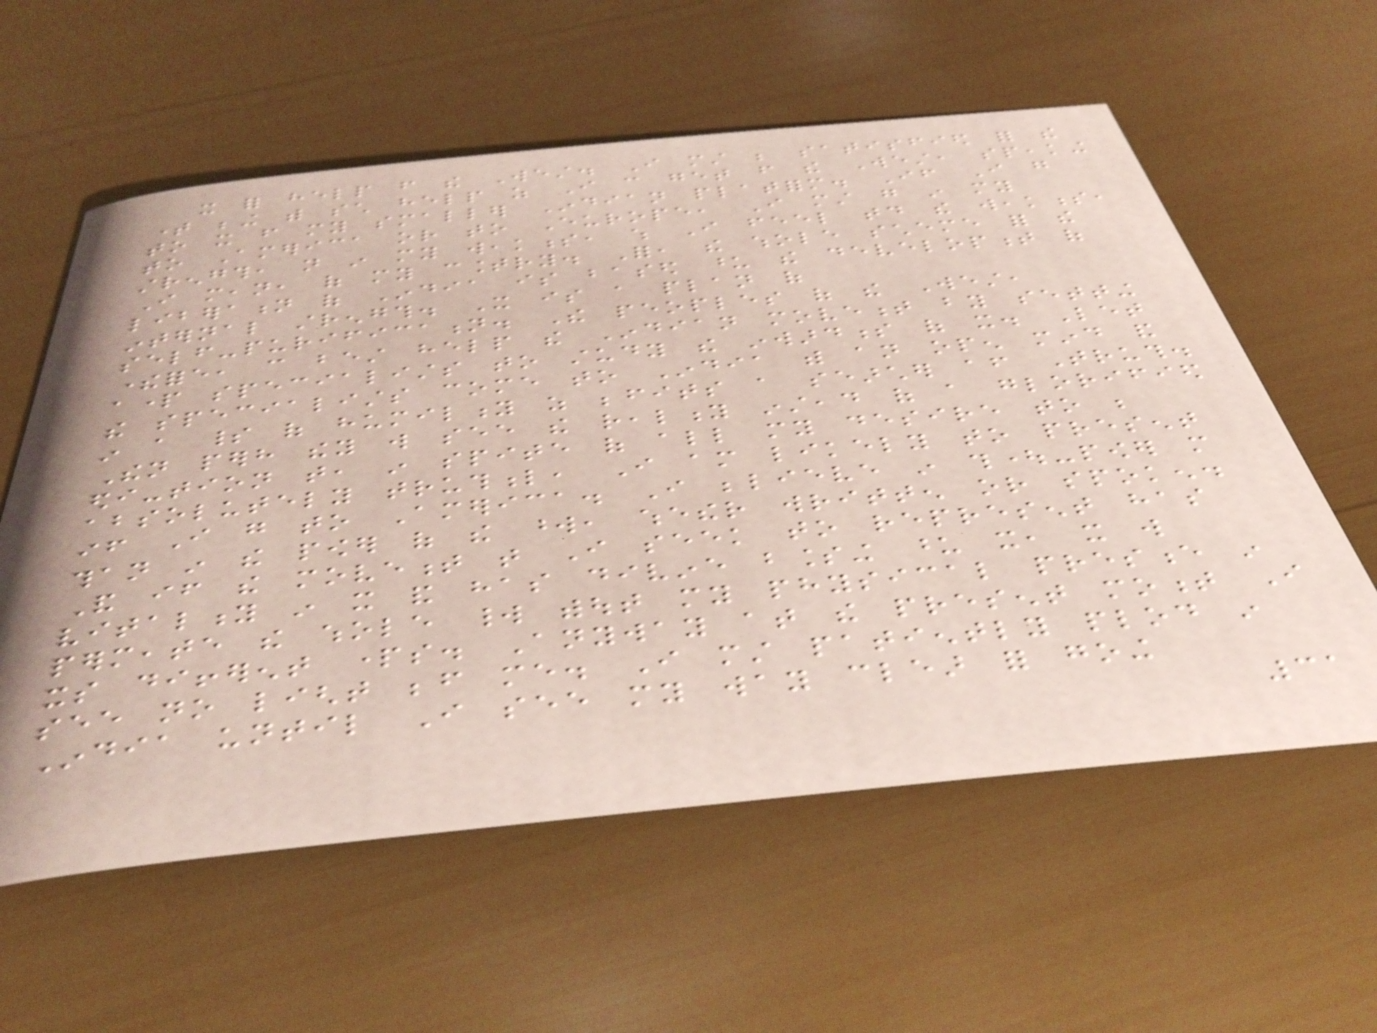it for help from the West. I must be satisfied for the
time being with such help as I can get from the West, speaking
to it from my smaller Indian platform. If I go
to America or to Europe, I must go in my
strength, not in my weakness, which I feel today the weakness,
I mean, of my country. For, the whole scheme for the
liberation of India is based upon the development of
internal strength. It is a plan of
self-purification. The peoples of the West,
therefore, can best help the Indian movement by setting
apart specialists to study the inwardness of it. Let
the specialists come to India with an open mind and
in a spirit of humility as befits a searcher after Truth.
Then perhaps they will see the reality instead of a glorified
edi-tion that, in spite of all my desire to be
absolutely truthful, I am likely to present
if I go to America. I believe in thought-power more
than in the power of the word, whether written or spoken.
And if the movement that I seek to represent has
vitality in it and has divine blessing upon it, it will
permeate the whole world without my physical presence in
its different parts. Anyway at the present moment I
see no light before me. I must patiently plod in
India until I see my way clear for going
31
